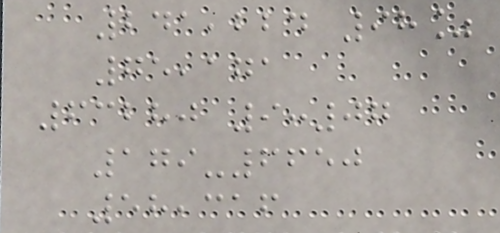241,224 98%
75,171
63280 9:07
179-6650
58,316
